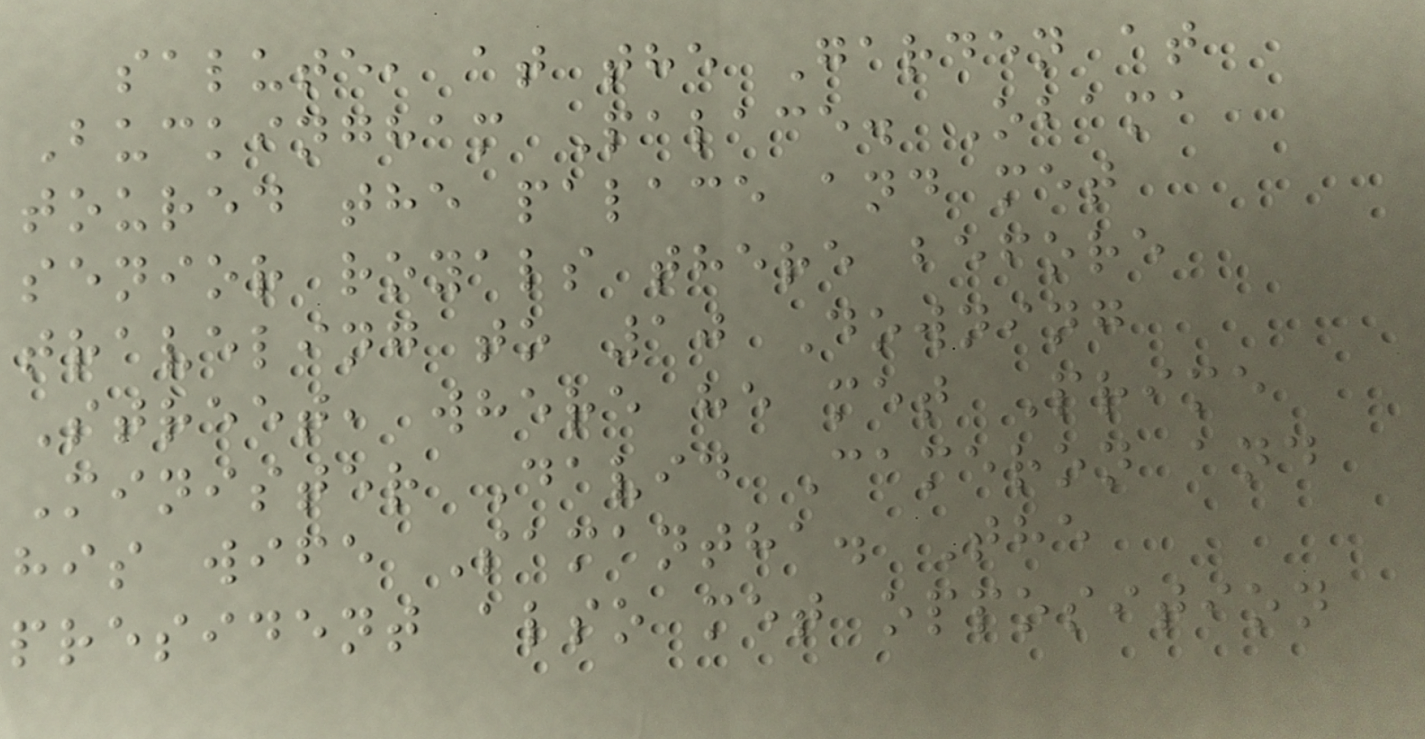salute, at the Garden at
Buckingham Palace. Obama
toured the palace and met
senior royals there before
traveling to 10 Downing
Street, where he met Prime
Minister David Cameron and
his wife Samantha. The
president also met opposition
